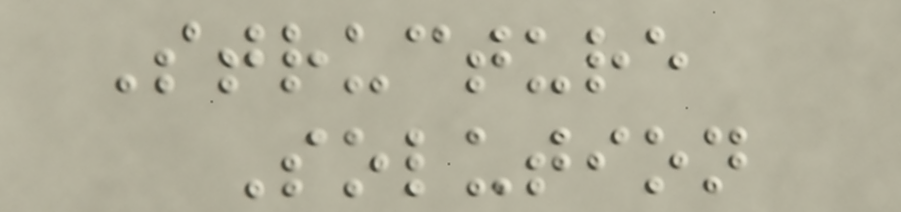Structure
Solution
